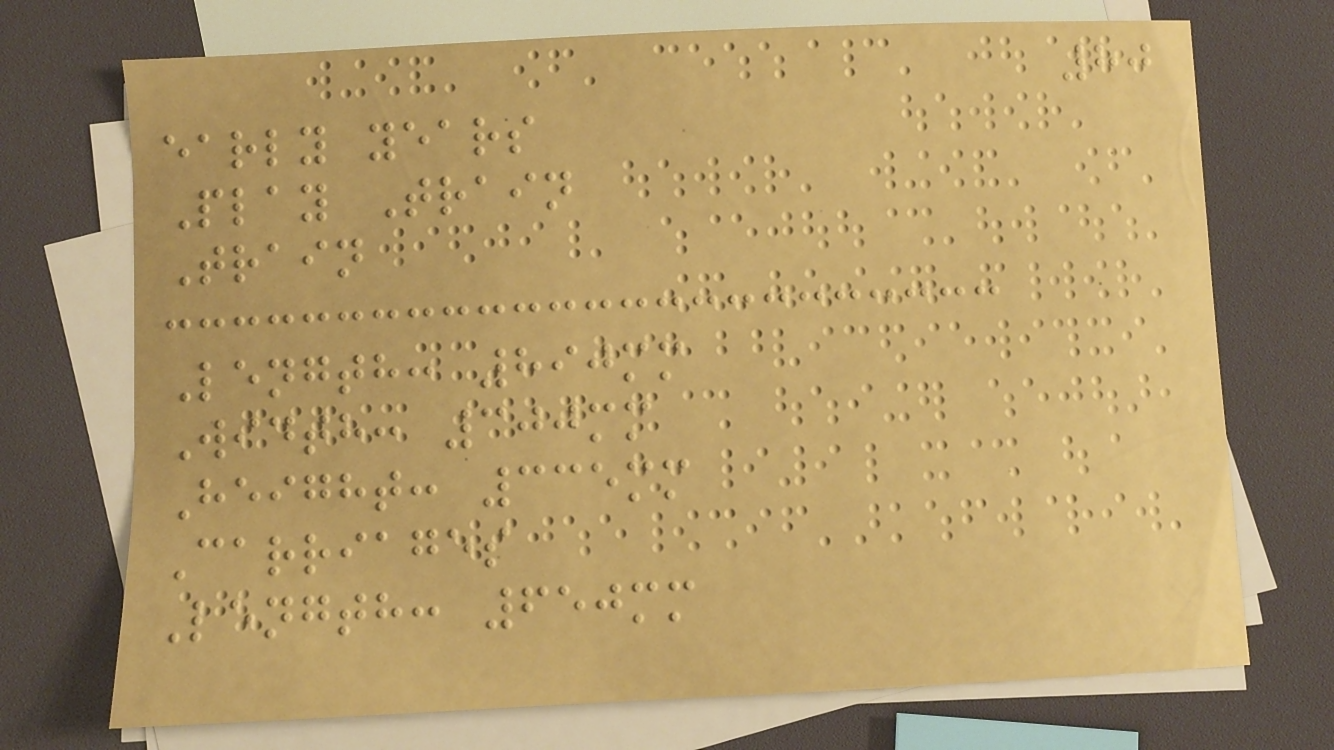80
early years
Play Train
Train
Length: 890mm
Width: 300mm
Height: 335mm
Carriages
Length: 650mm
